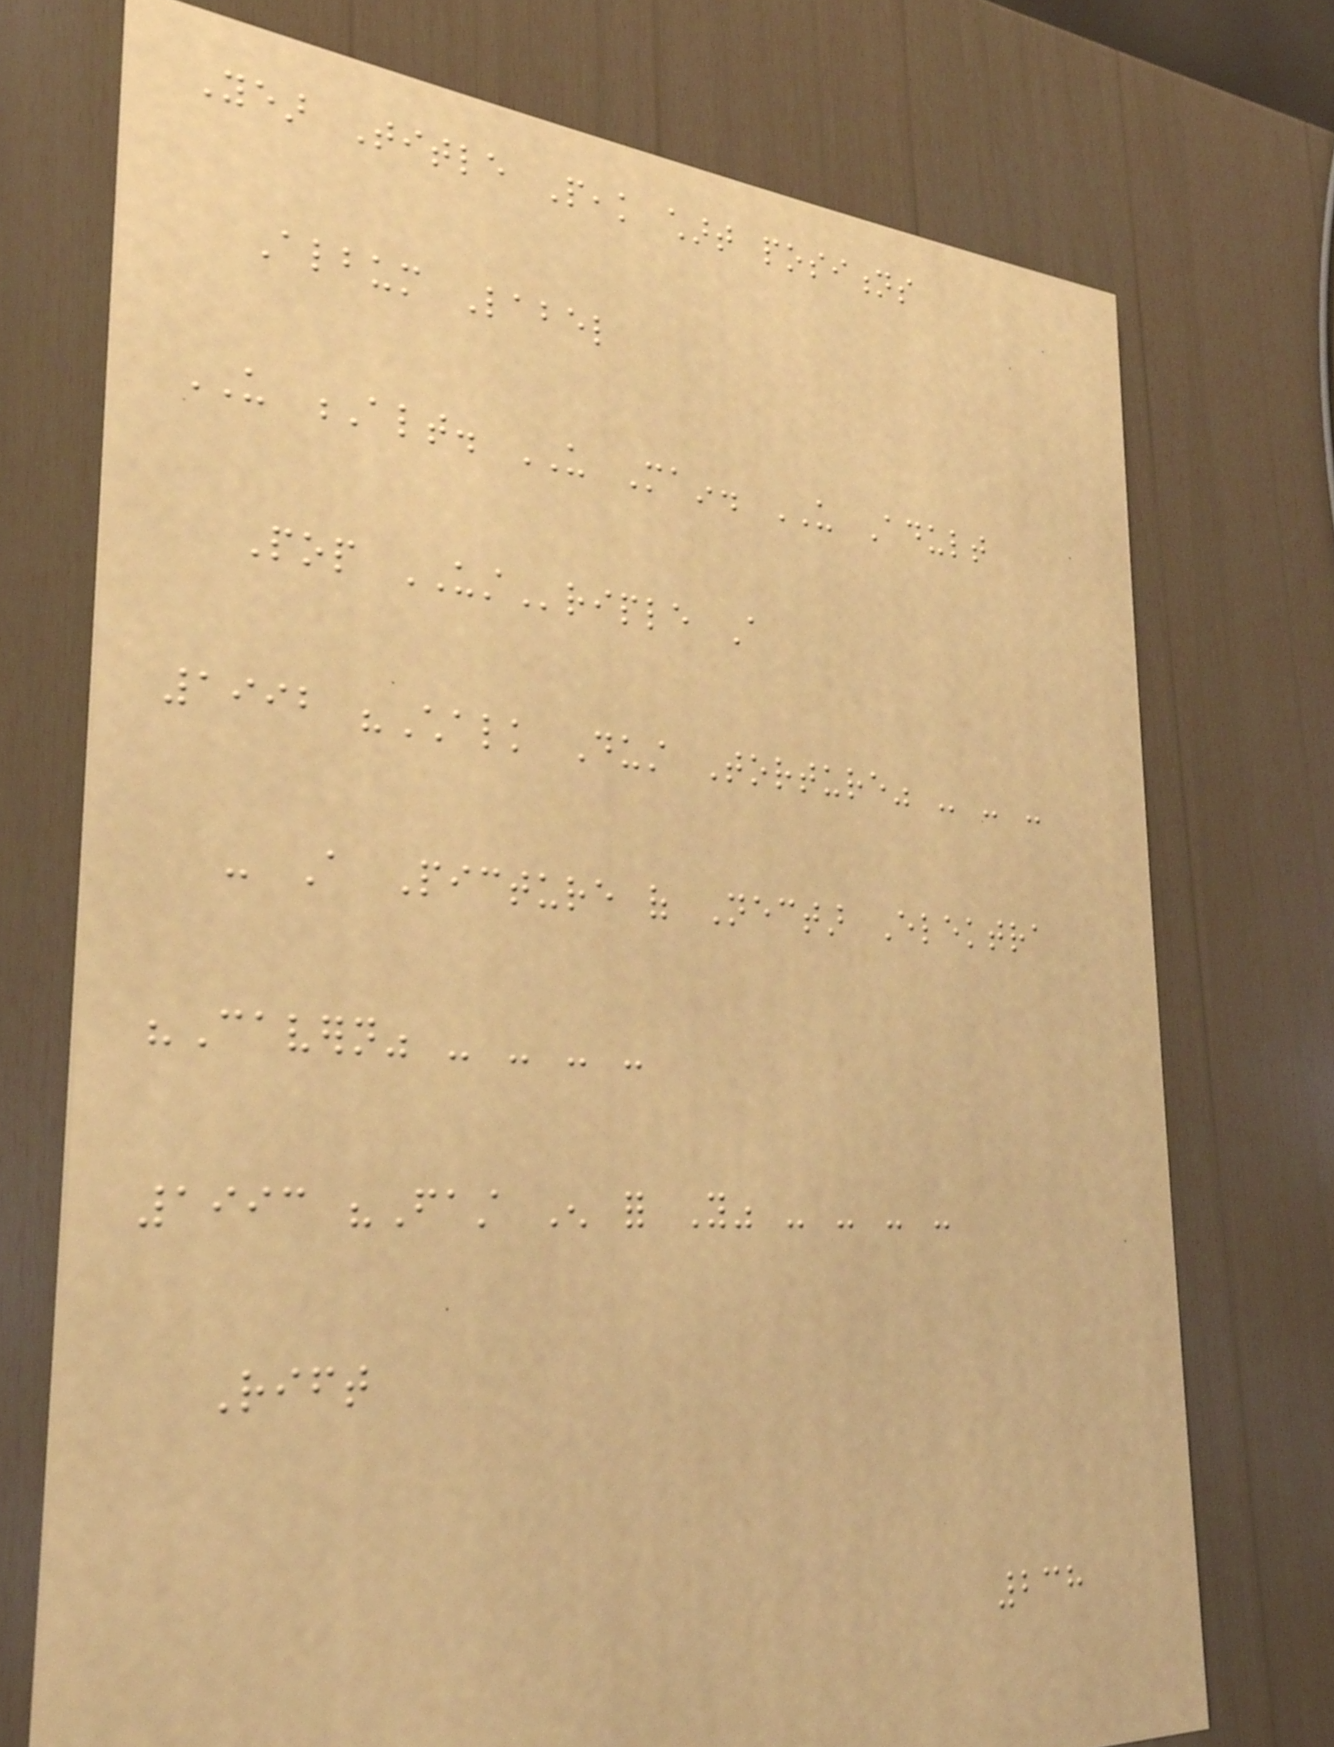Year Title Peak chart positions
Album Label
US Alt. US Main. US Adult
Pop USTriple A
1992 "Chalk Dust Torture" - - -
- A Picture of Nectar Elektra
"Cavern" - - - -
1993 "Fast Enough for You" - - - -
Rift
238
